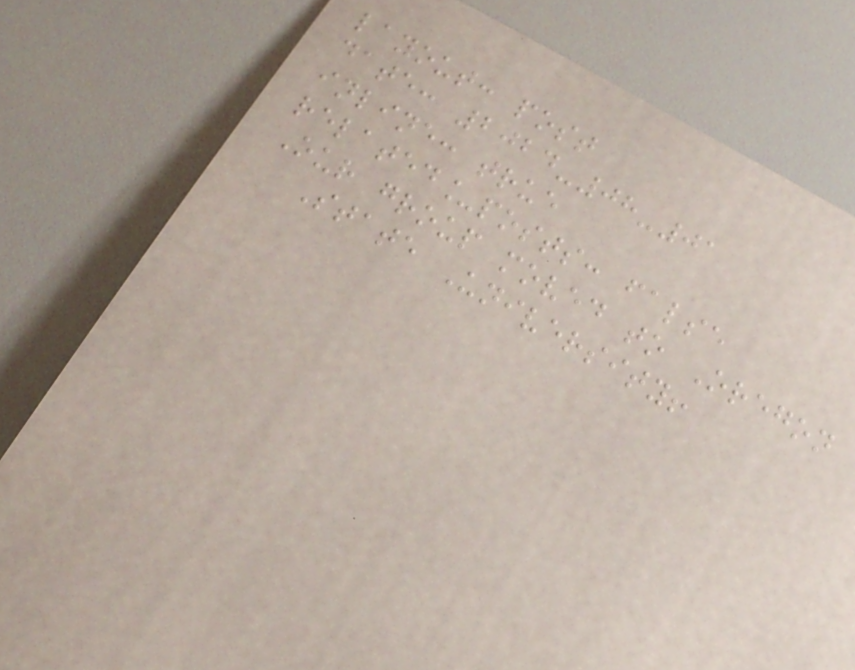layout: post
date: 2024-08-01
inline: true
related_posts: false
Our group moved to Oregon
State University!
